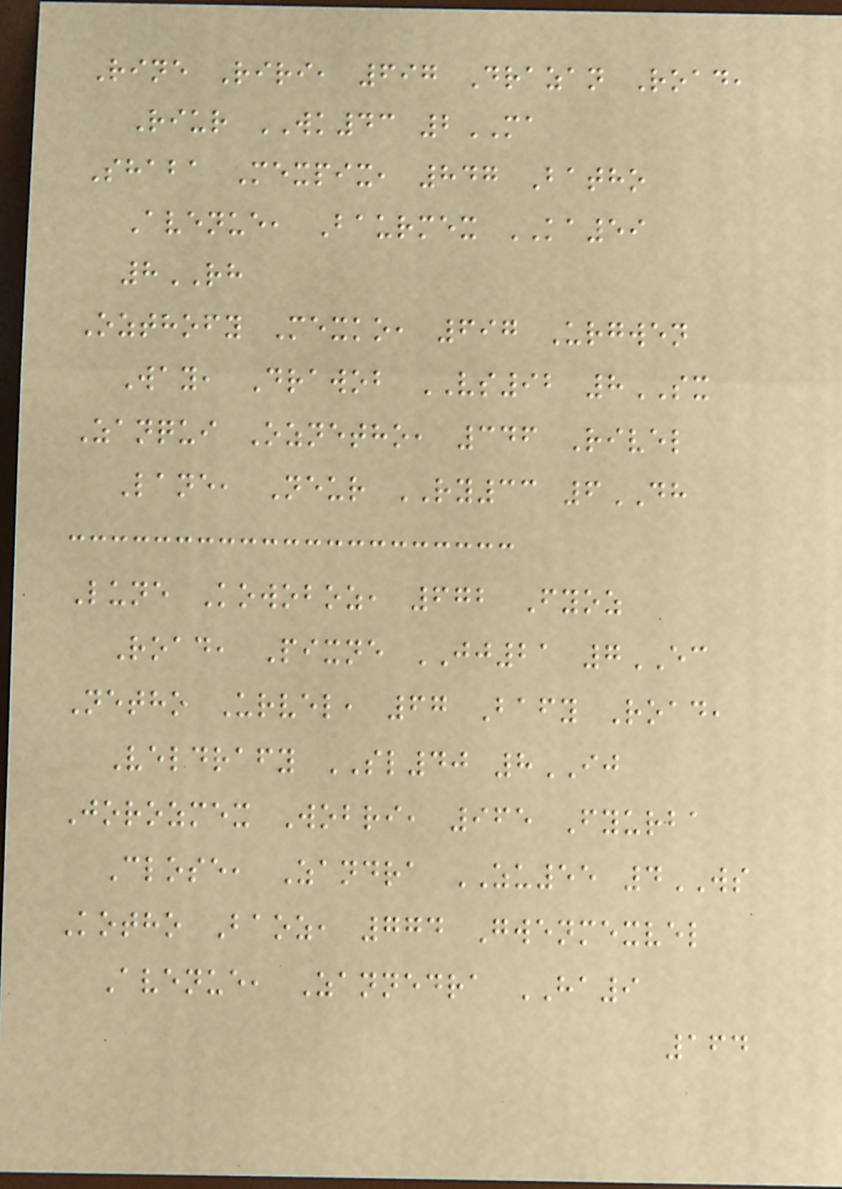Rine Riri, 697 Drazan Road,
Riur WK43 2MA
Shaba Mexpix, 847 Batho
Avenue, Baurmex KA59
8RH
Ozthofy Mexko, 697 Urgwen
Way, Drawob VS92 8SX
Zanqui Oznetho, 346 Rivel
Lane, Neur RY33 6DH
Lune Kowoboz, 672 Fyoz
Road, Pixne JJ21 7EC
Netho Urvel, 67 Bafy Road,
Veldrafy SL40 8IJ
Jorozmex Wobri, 965 Fyurba
Close, Zandra ZU55 4WS
Kotho Baoz, 774 Gwenmexvel
Avenue, Zannedra HA9
164
